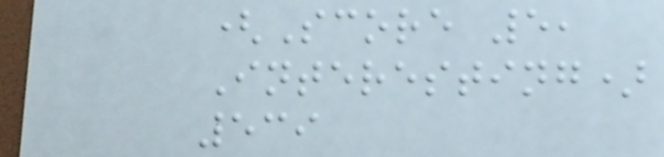(Score 5,
Interesting)
539
